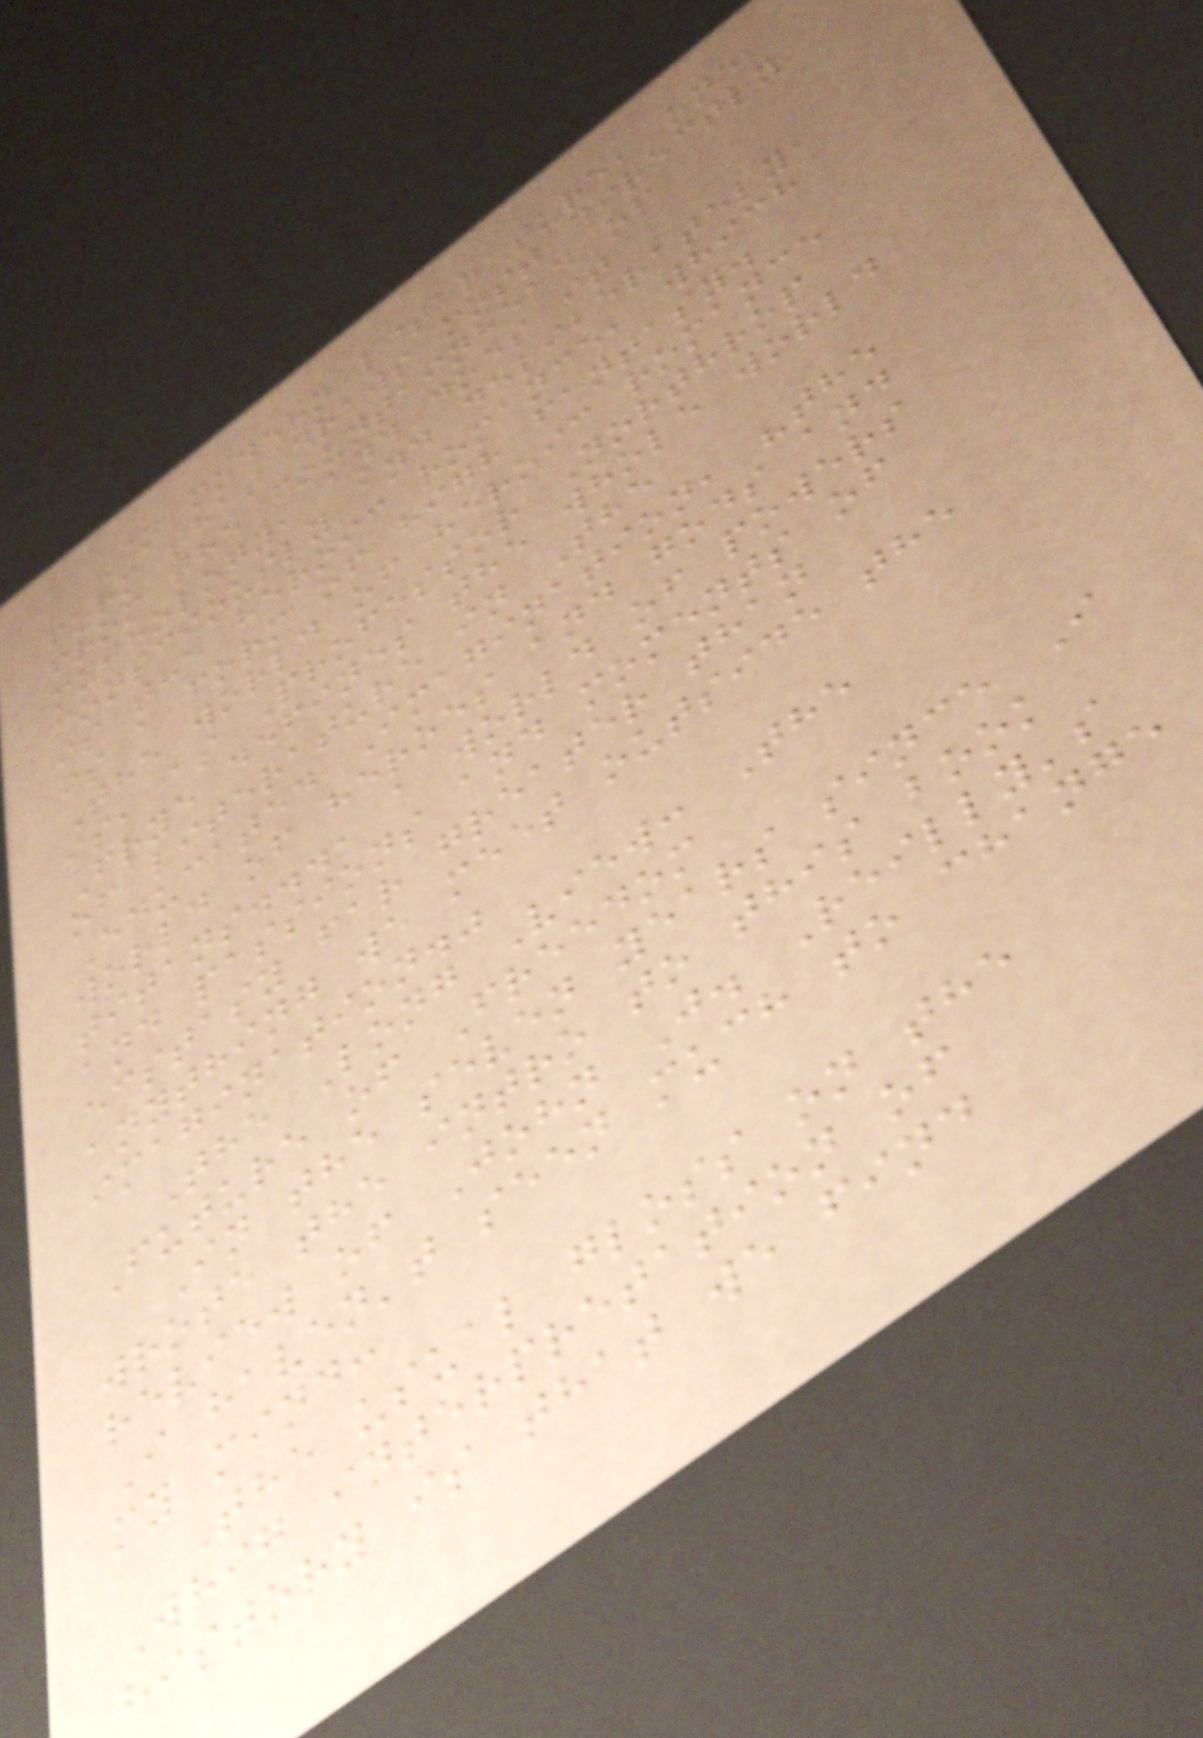In modern literature, one
form that draws most directly
from the fountainhead of
mythology, and does it
consciously and deliberately,
is the heroic romance, which
is a form of high fantasy.
The world of heroic romance
is, as Professor Northrop
Frye defines the whole world
of literature in The
Educated Imagination, "the
world of heroes and gods and
titans..., a world of powers
and passions and moments of
ecstasy far greater than
anything we meet outside the
imagination."
The Long View: The
Future of Freedom
In the seven years since I
wrote the intro to this book
review of John J. Reilly's
I haven't seen much to change
my mind:
The usual gloss on the
Whig interpretation of
history is that we find
